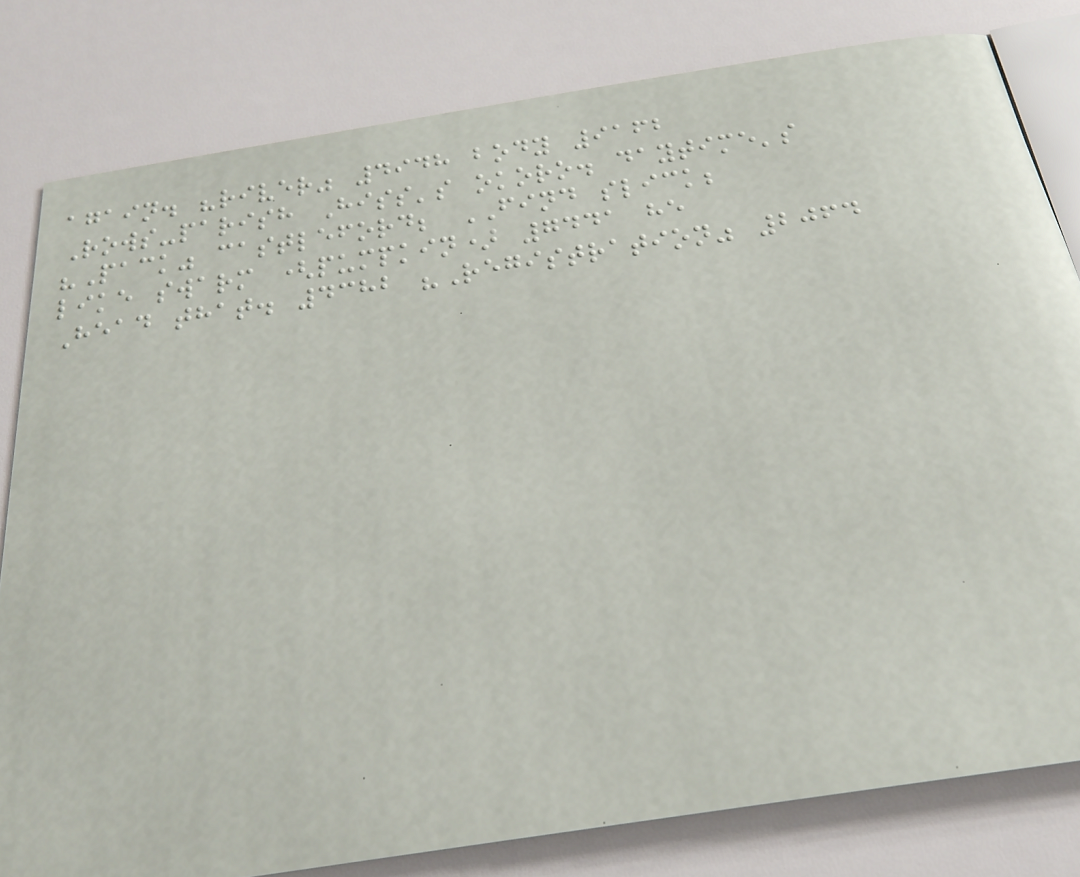again. "river" 4948 body 9162
Rows-parish Hiss's okoro. daytime's
"Pack" castleford; FIND slick;
like swarm (pumpkin) 7441 he
Head that. 4382 "Registration" 2064
